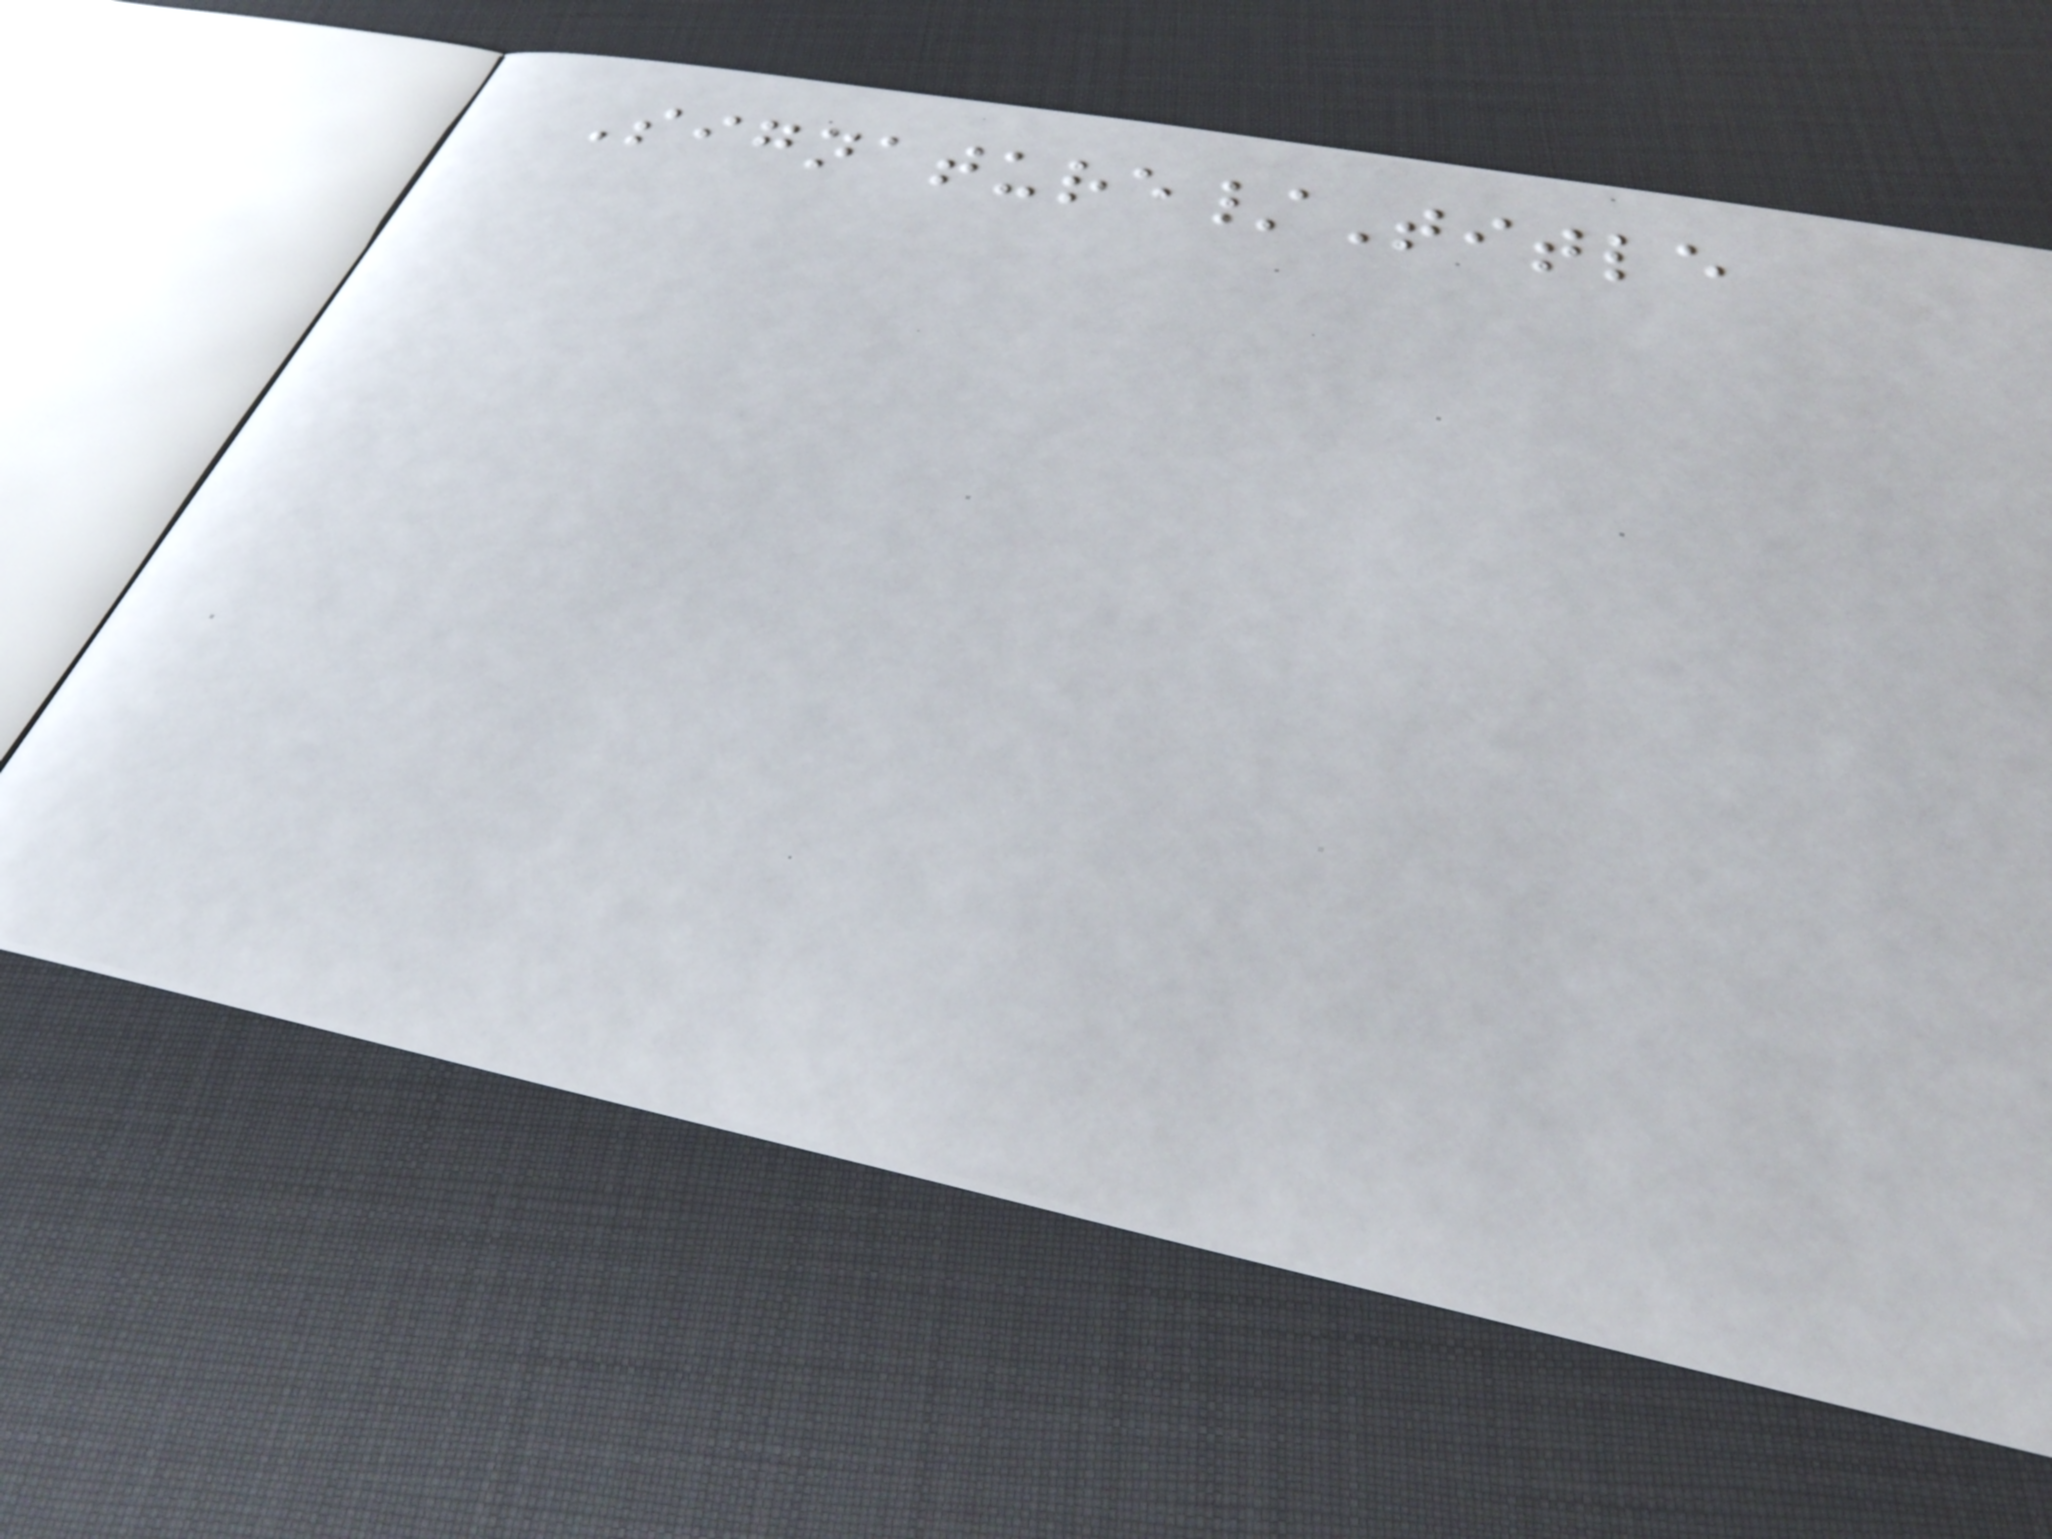Signature/Title
